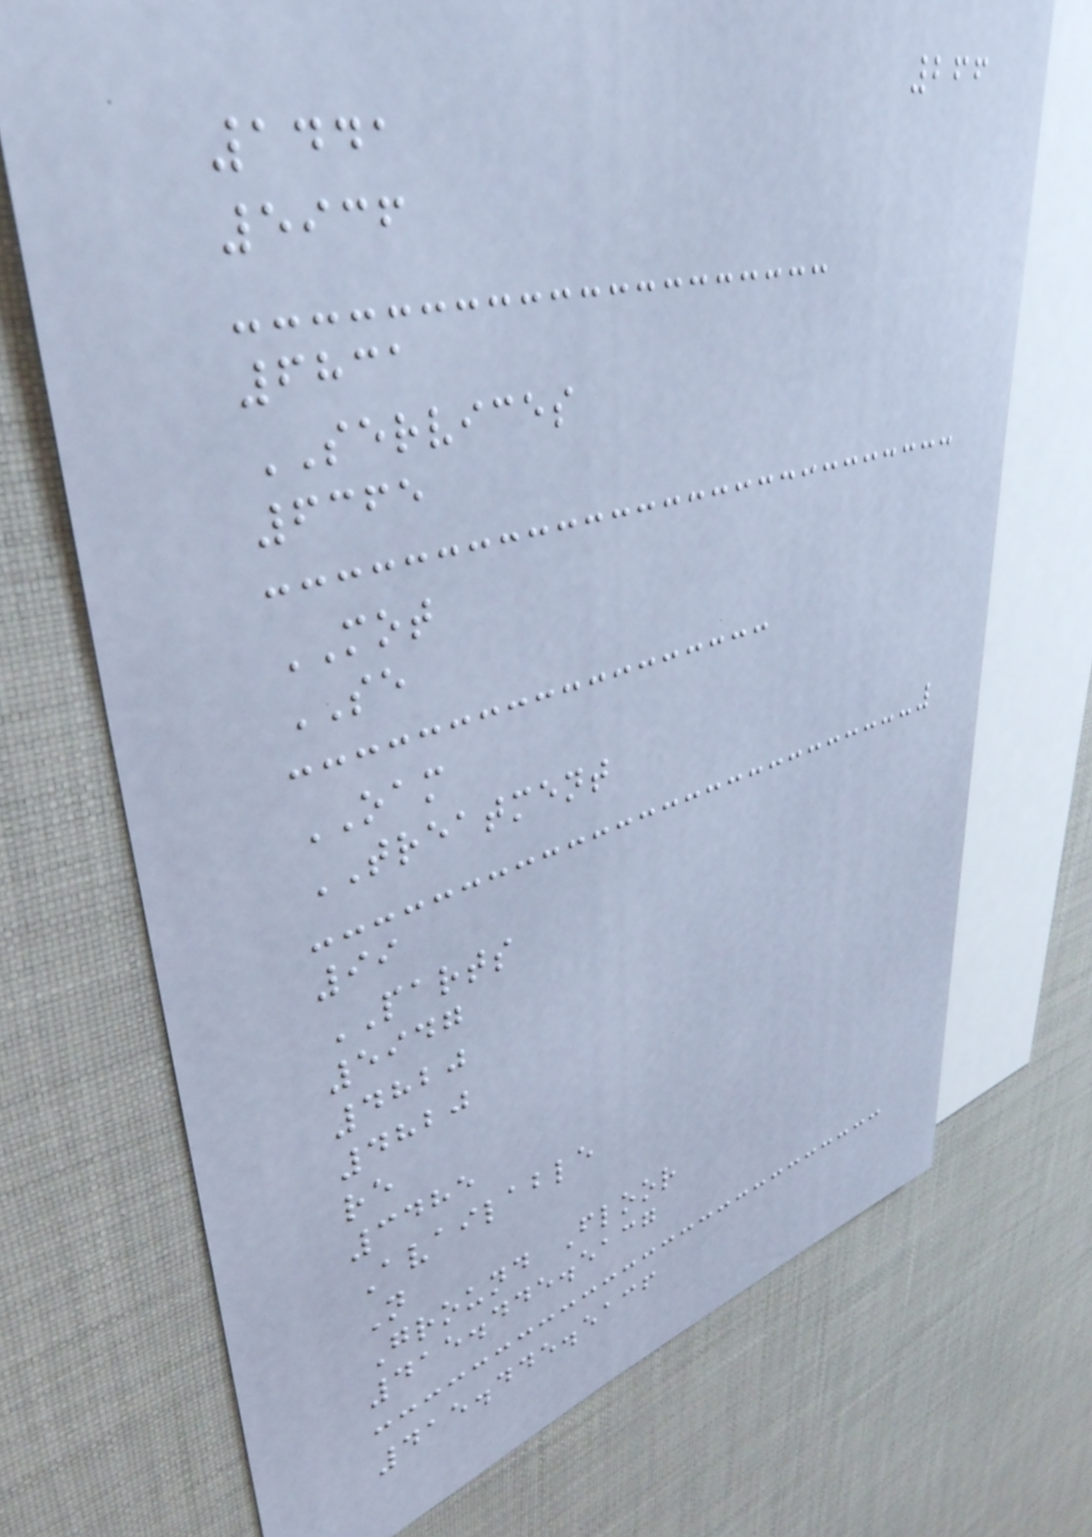266
1441
5936
6831
SERVICES
6365
MOT
SE
OAM
TREATMENT
99
PARTS
5947
4820
4820
re
3485
Available
N
Ground Floor
415.445.5137
415.445.5136
